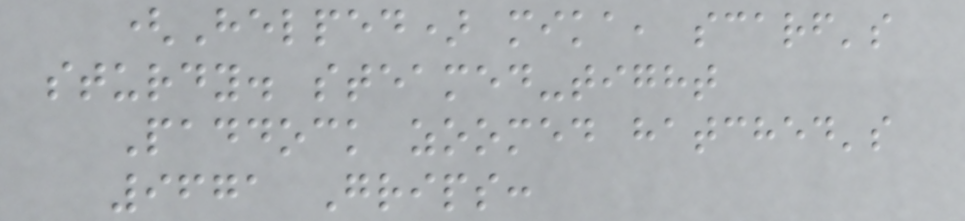(Helped) mika, scarf's
sturdy. steamed-tight
Paddock zoomed hatched's
9671 Grips:
